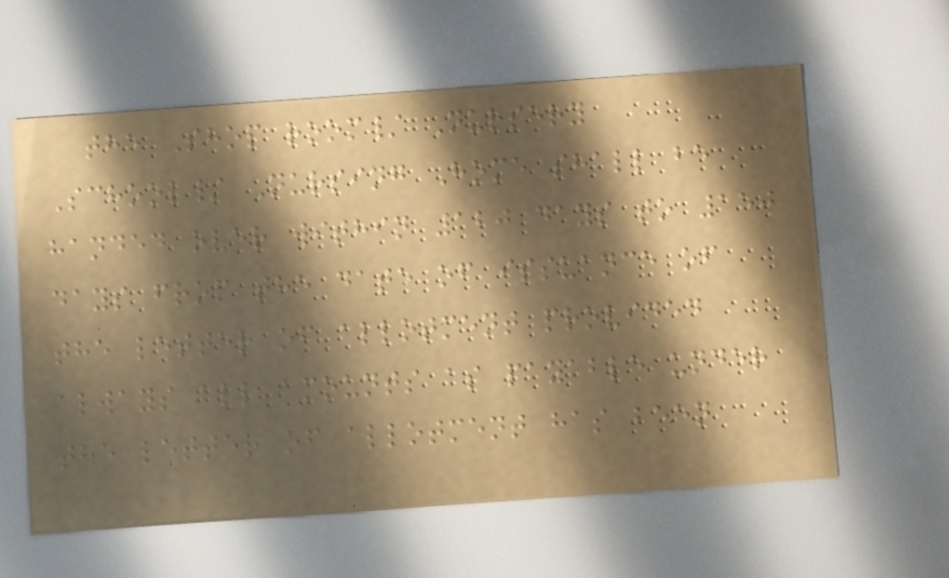the Shop room/ Nursery
School/ Nursing Home shall be
handed over within 120 days to 150
days from the date of issuance of
the letter of allotment provided
always all amounts as payable under
the letter of allotment has been
